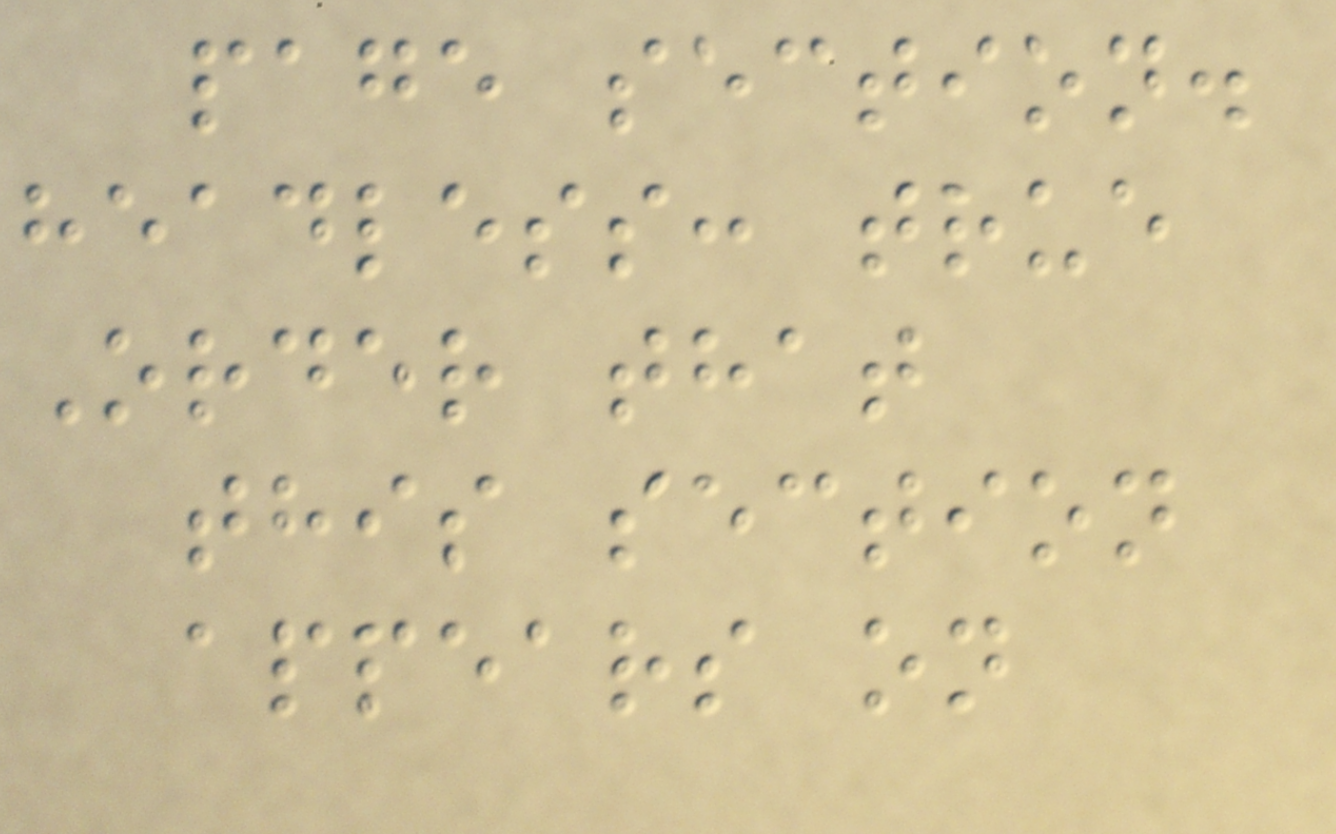page section.
headless: true
Order that
this section
appears on
